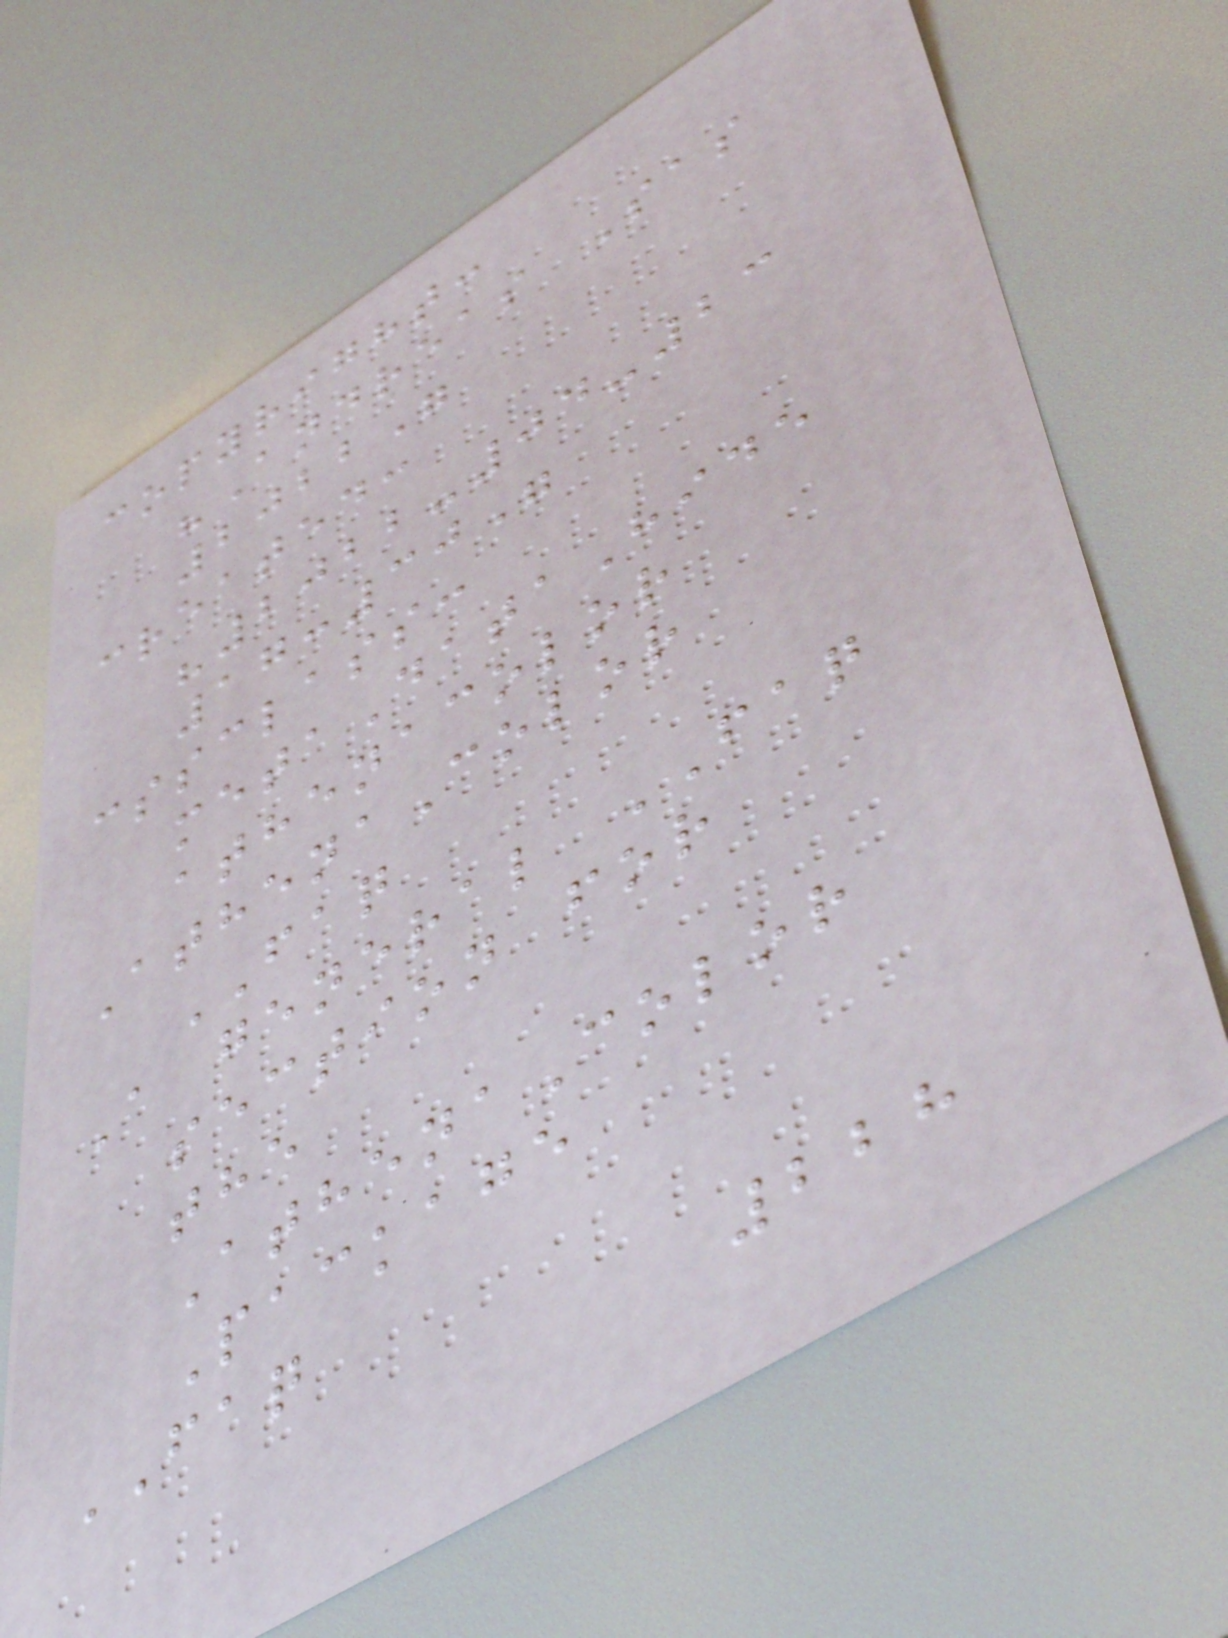copyright:
"Andreas Sas
2022"
created:
"2022-04-23
17:30"
cssclass:
metaDataHide
athenacolor
AthenaColor
FAQ
A general FAQ
section for
the
AthenaColor
Package
FAQ
228
